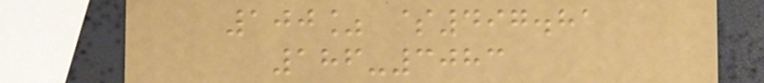100% $497.81
186-3083
